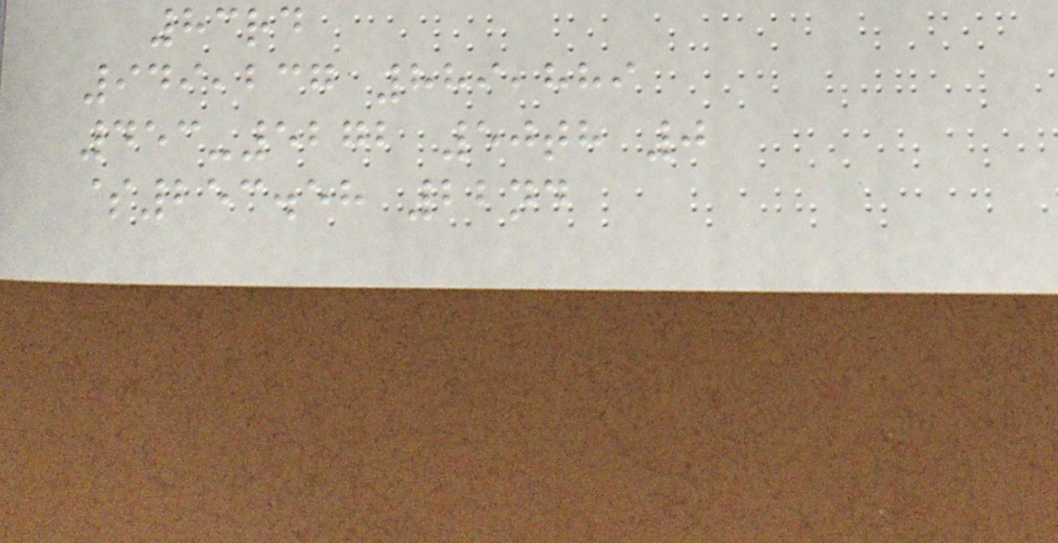83rd
949,237 889,889
453-5272 50th 0
$253.58 22nd
